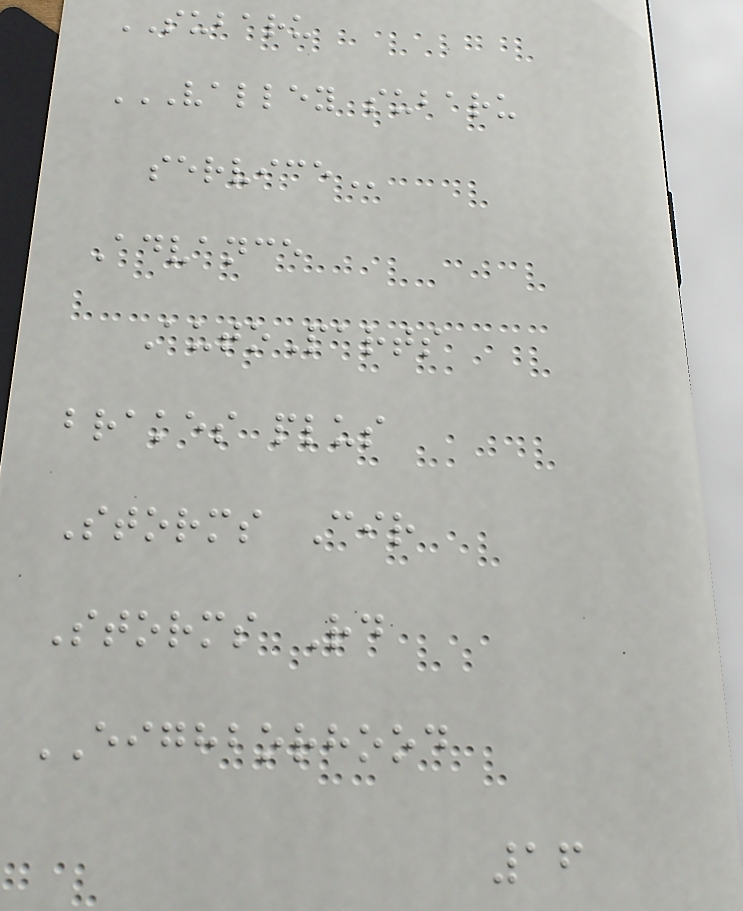SUBARU
VALLEY SUBARU
SERVICE
Advance
AutoParts
brakes plus
Storms Cir
Storms Rd
EIGHBORHOOD
16
